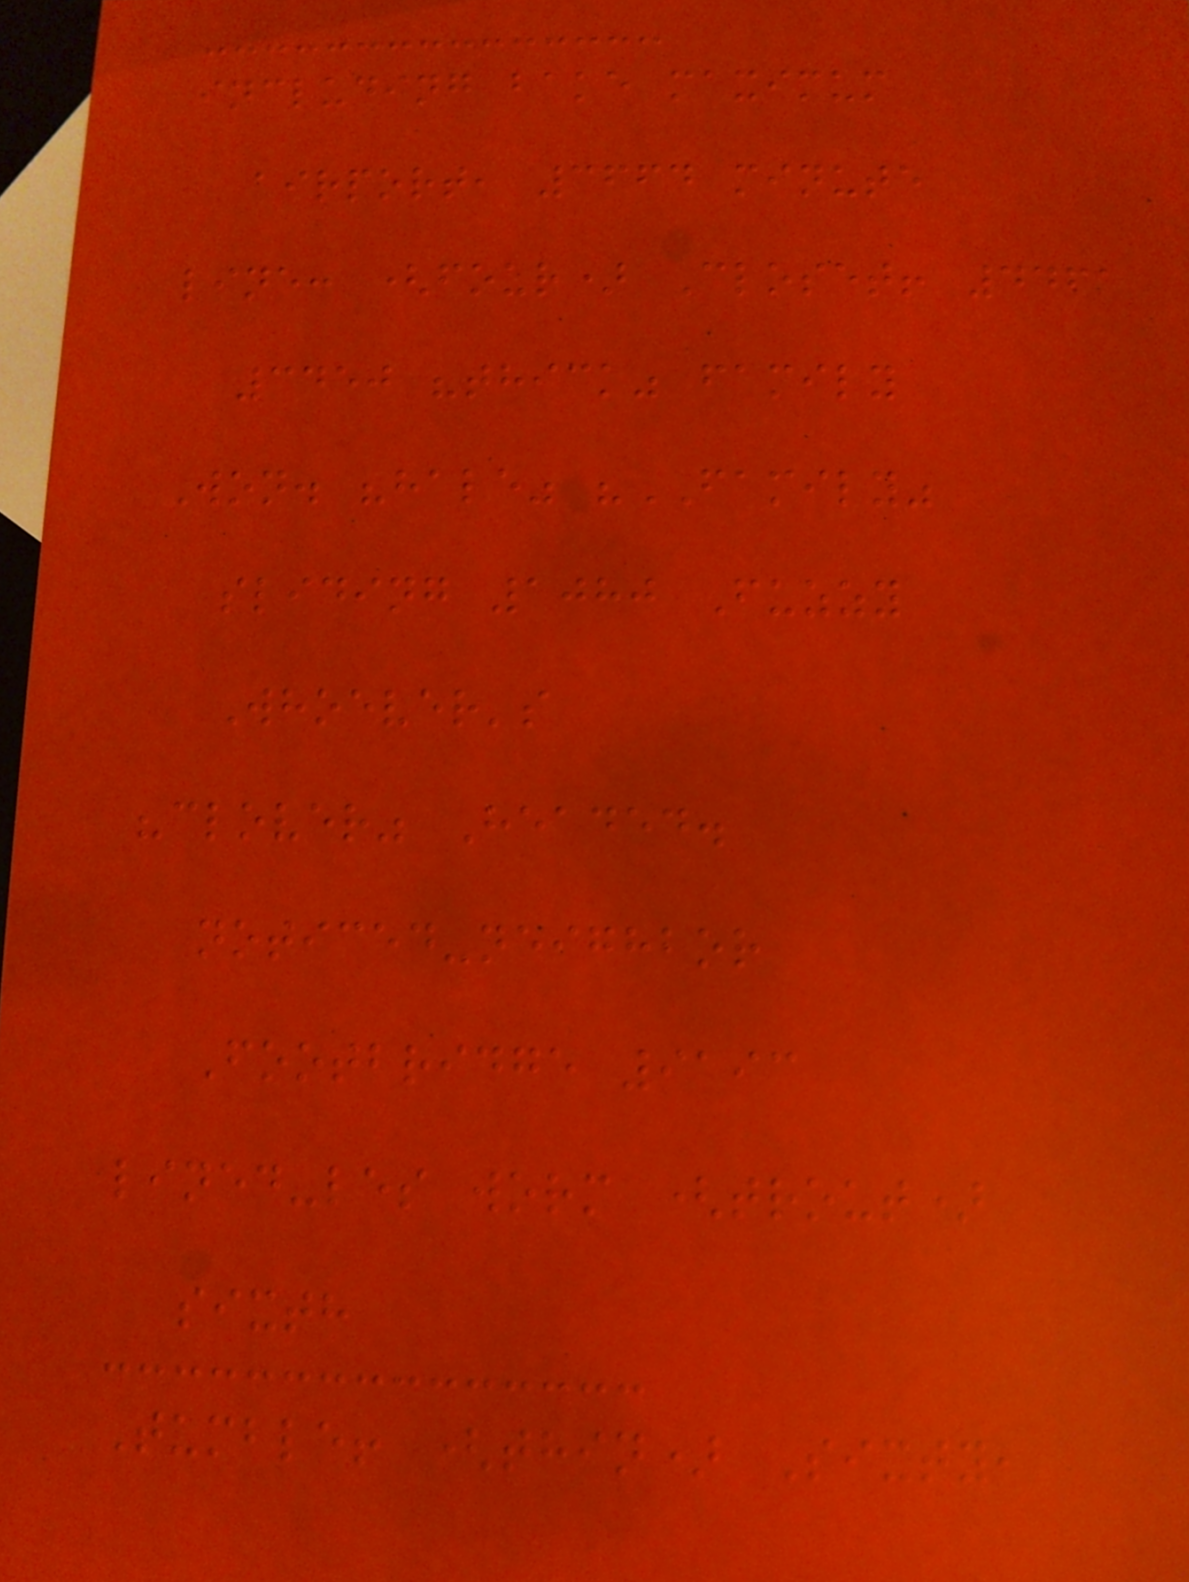including bake maximum
airport, 3664 minute
line: (four) Closet! 4461
3450 "thick" family
Won. "hale" "FAMILY"
sliding 1080 Fuzzy
Whoever's
"clover" Headed.
noticed-neighbor
Footbridge 9193
lined-les worm (trout)
sixth
Tumble! (thin) Sixty,
